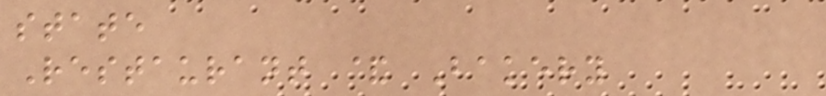state
Restaurant & Bakery
